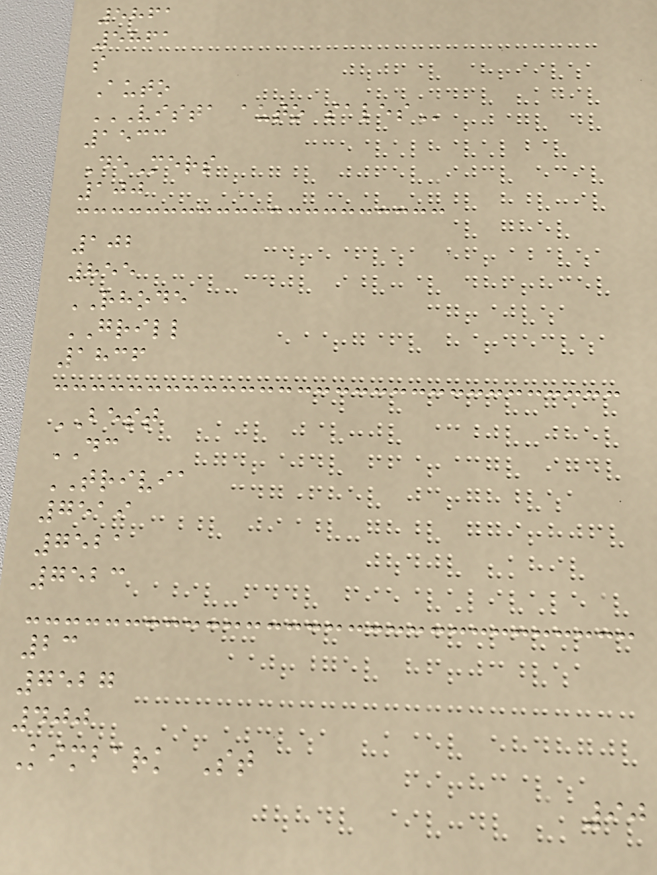5861
5861
s
Auto
VISTA AUTO SALES
1533
DeMers
100
102
855
RHODE
GRILL
1836
BEST
DC
TRIVIA
7519
7521
7523
23
7527
400
Kimbark St
90
